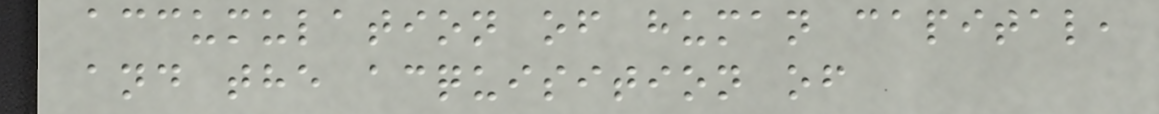accumulation of human capital,
and the acquisition of
